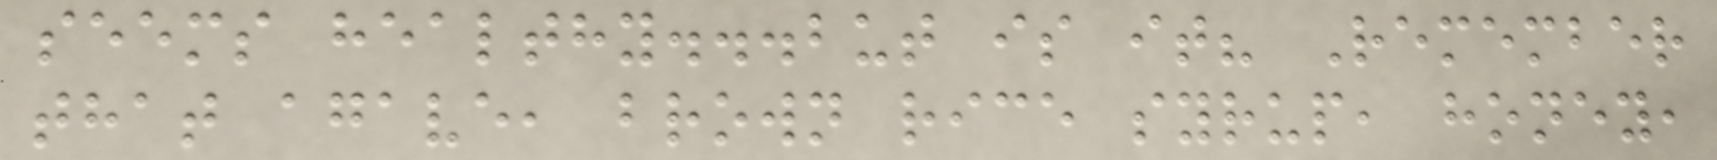seems healthy...but is it? Remember
that agave, brown rice syrup, honey,
